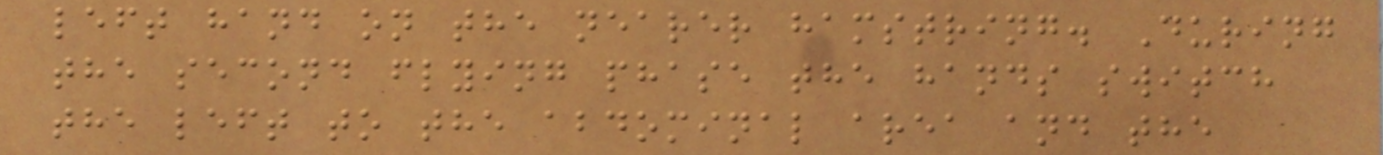left hand on the nearer hamstring. During
the second flying phase the hands switch
the left to the abdominal area and the
